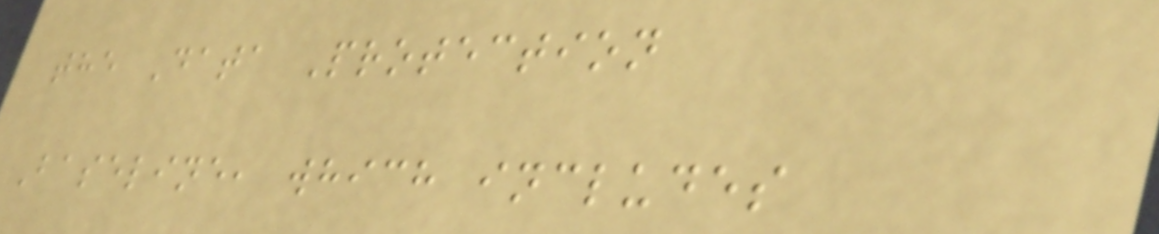the Data Protection
Baseline, which includes
